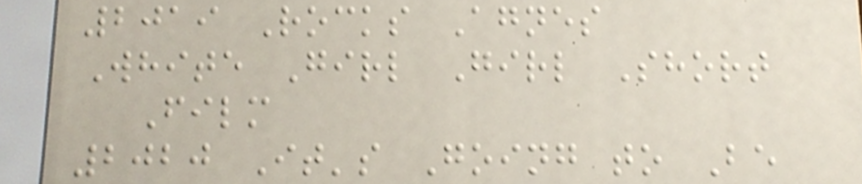2019 Rocks Agnes
White Girl Girl Short
Film
2020 It's Going to Be
